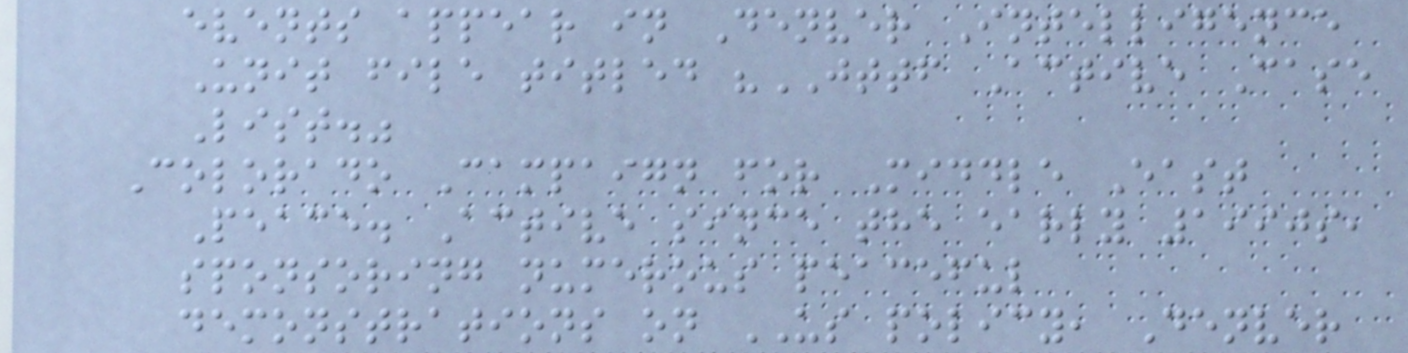events appear in Denver Intelligence
Unit file titled "JTTF Active Case
List."
Colorado Campaign for Middle East
Peace. Active since the early 1990s,
sponsoring numerous peaceful
demonstrations on US policy, Denver
